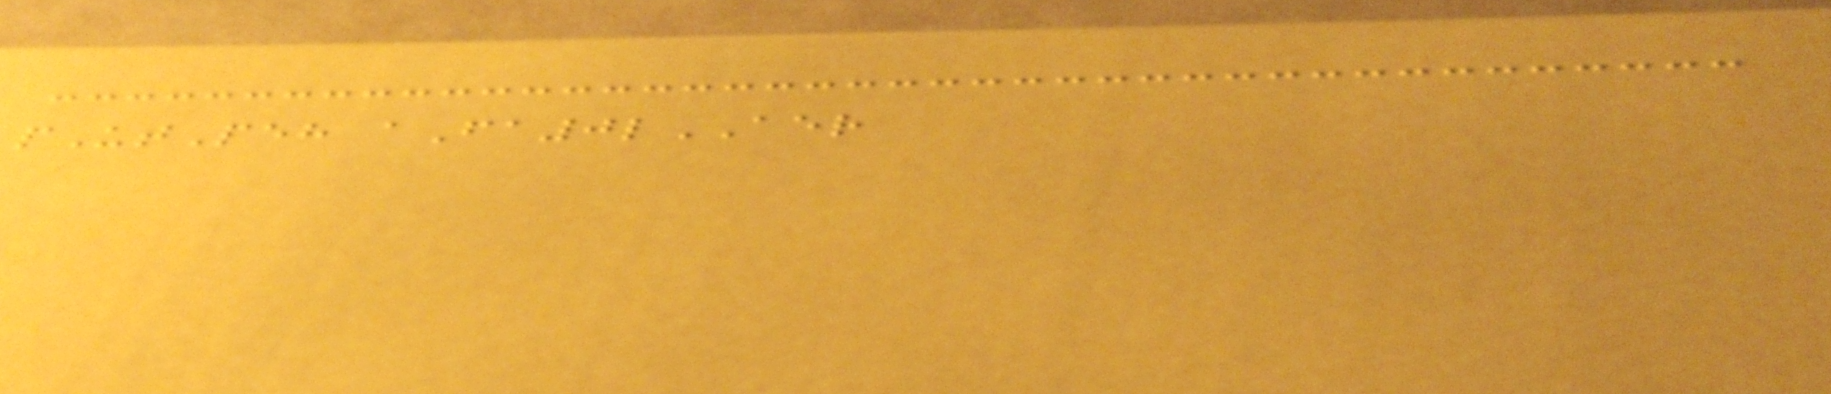pUtPeh aFa0lAER
